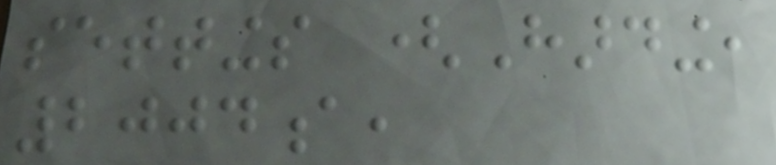settings (Harding,
2004a,
